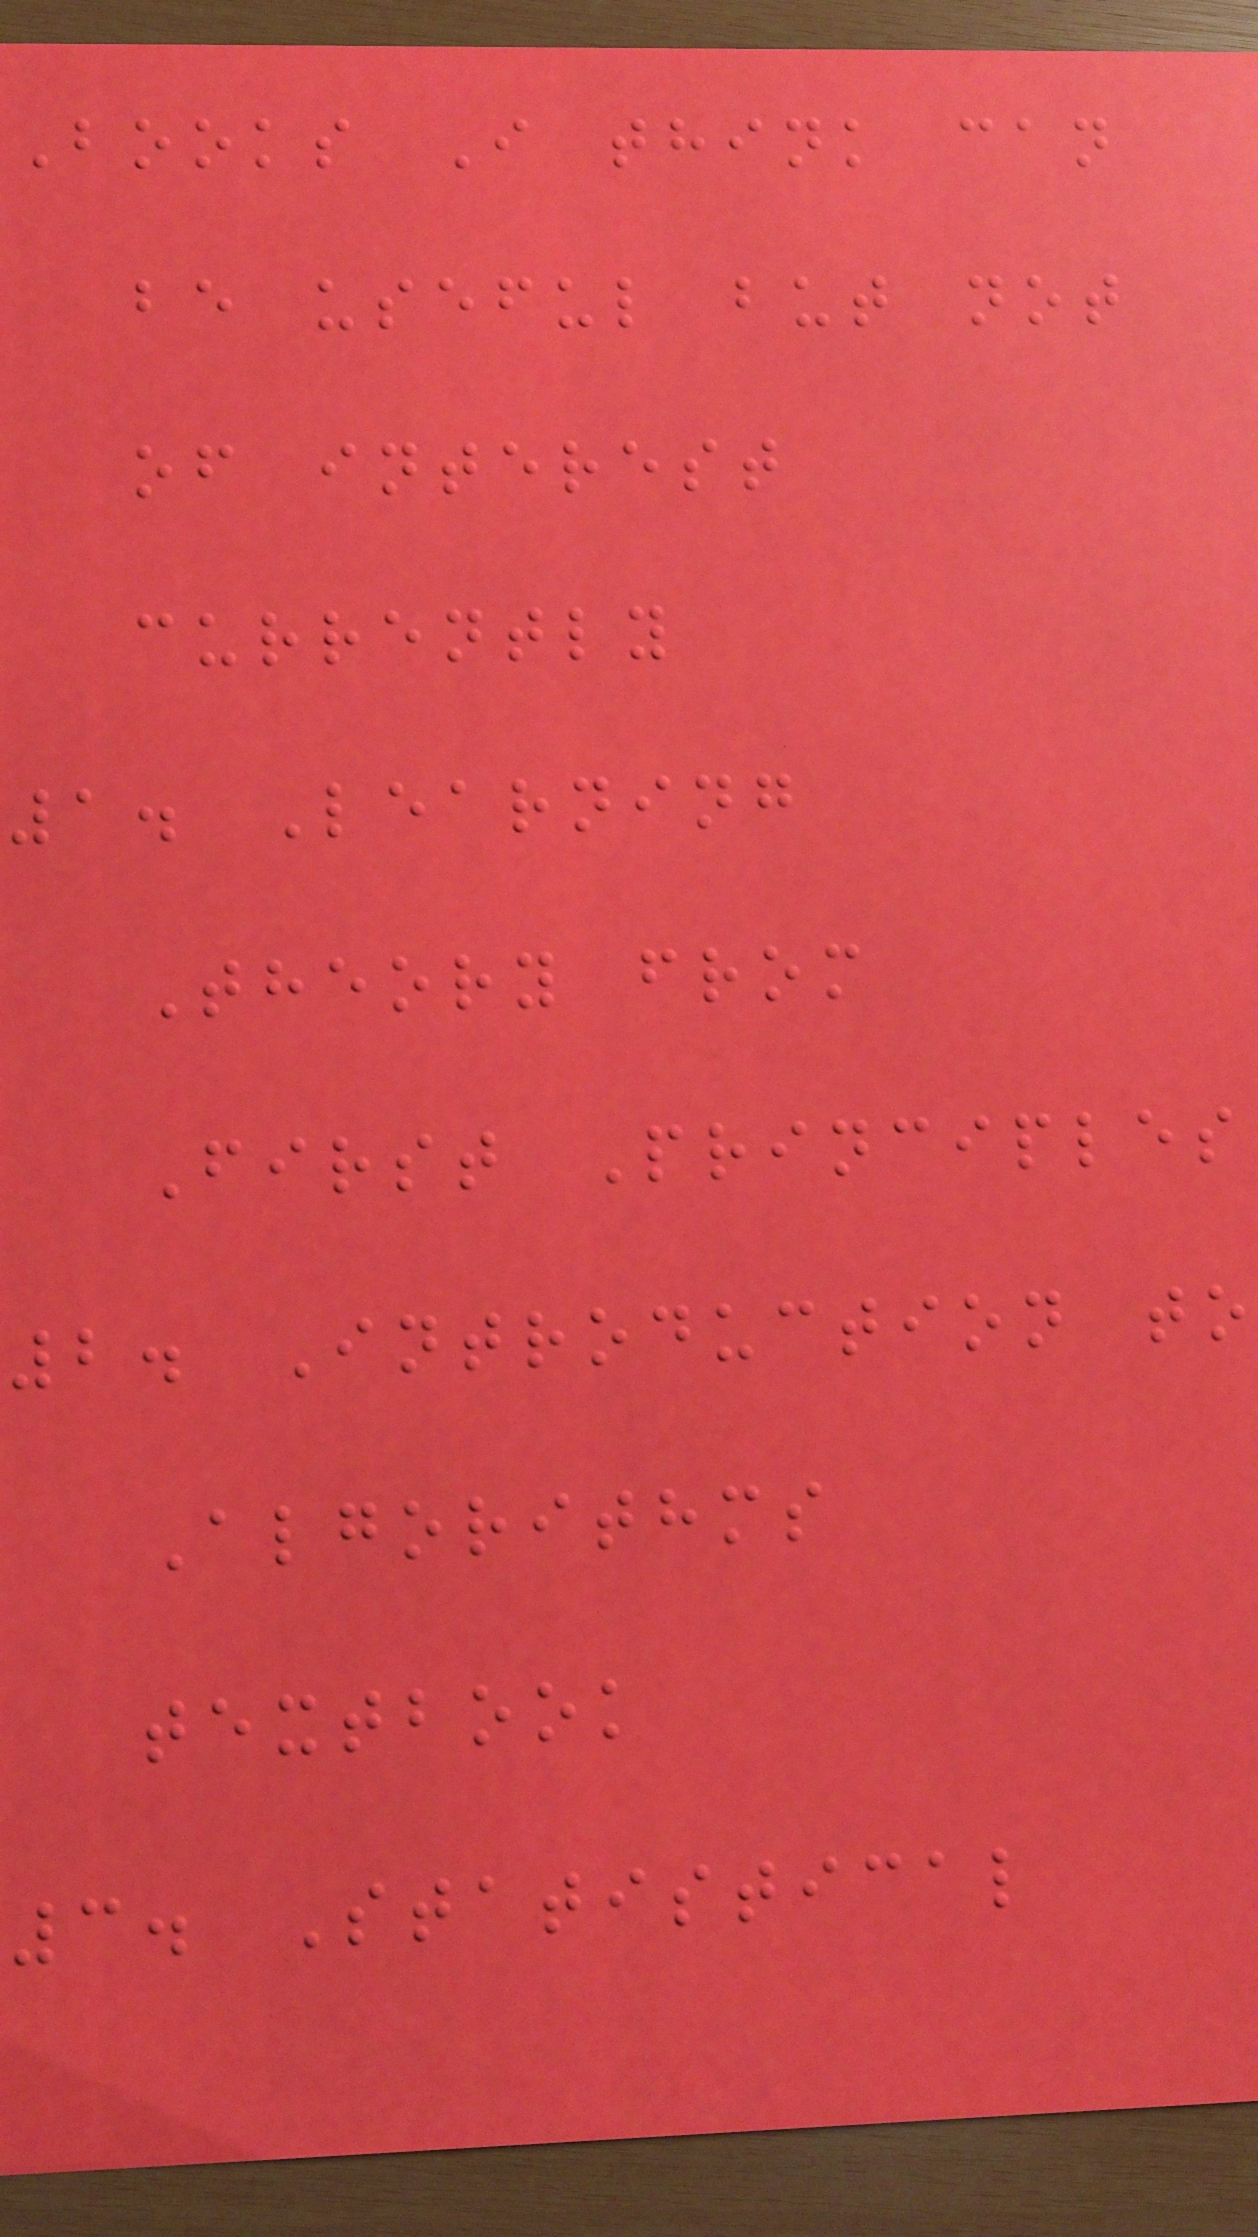Books I think can
be useful but not
of interest
currently
1. Learning
Theory from
First Principles
2. Introduction to
Algorithms
textbook
3. Statistical
